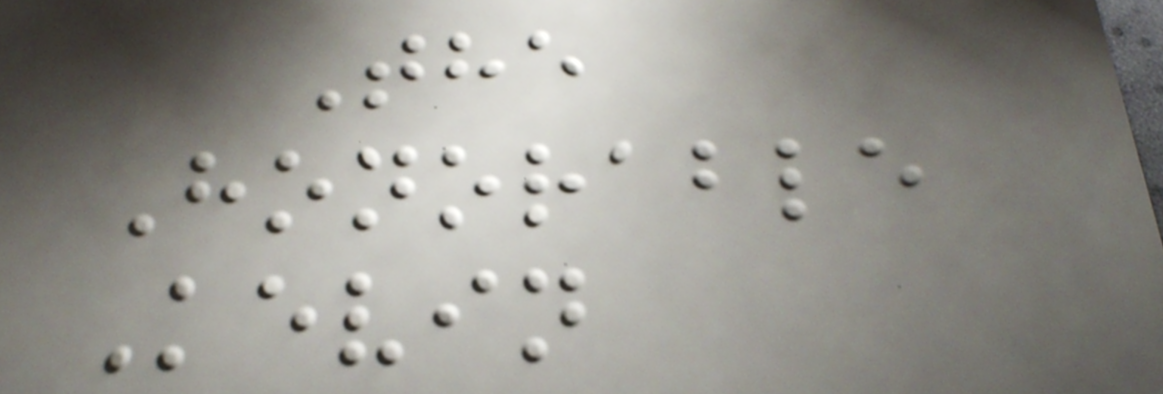The
Honorable
Kevin
